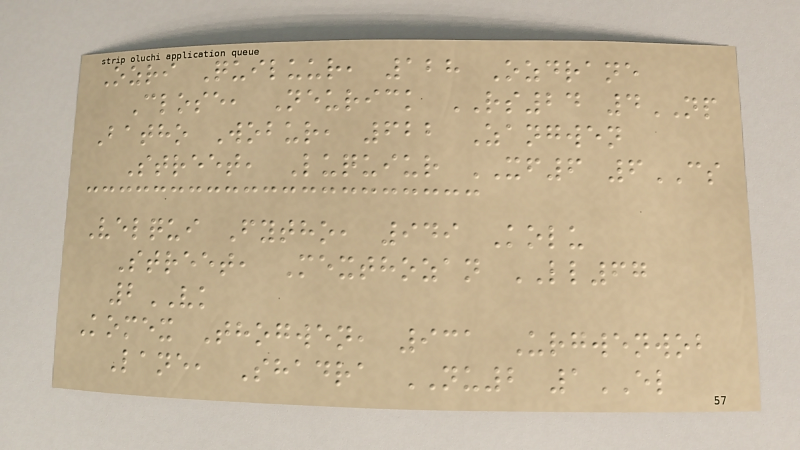Ozri Quiluur, 128 Ozdrane
Close, Neurick RS24 4NP
Batho Wobur, 622 Zangwen
Street, Luquiur XF6 6CS
Velqui Fytho, 949 Kolu
Street, Mexthozan LL67
2VK
Komex Thogwen, 931 Urgwenwob
Lane, Shadra NU2 1EL
